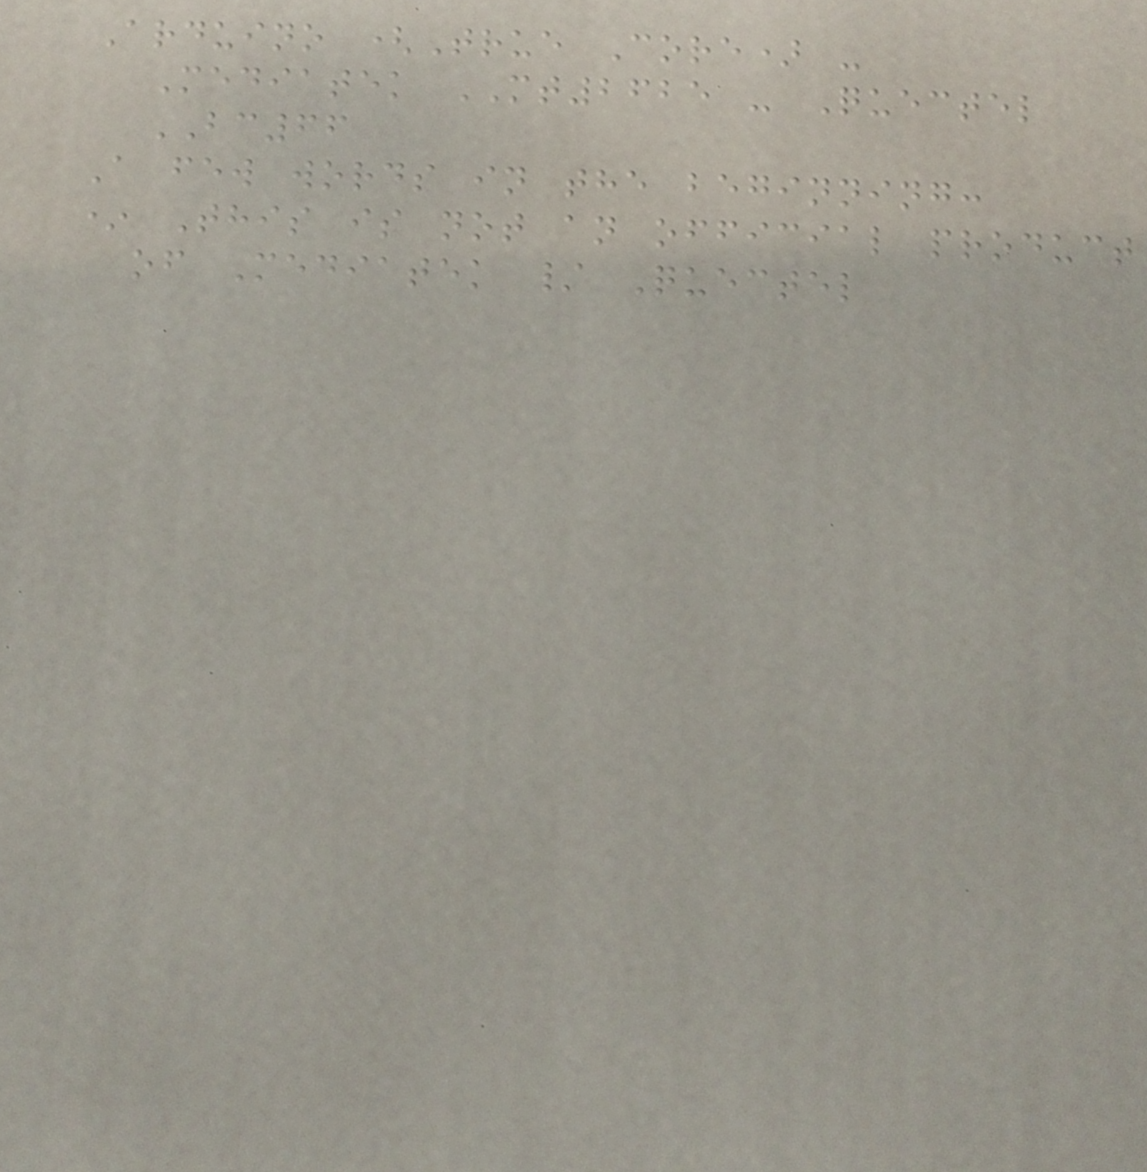Arduino (True Core) -
Mediatek MT2625 - Quectel
BC66
A few words in the beginning:
* This is not an official product
of Mediatek / Quectel
